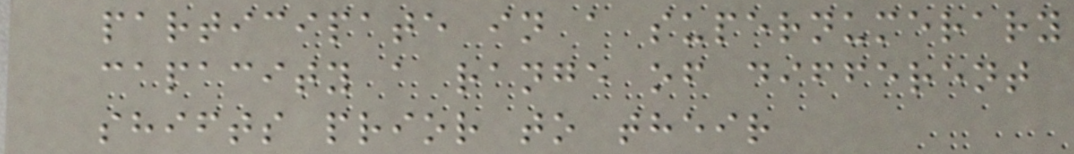participate in a supernumerary
capacity a range of different
shifts prior to their
